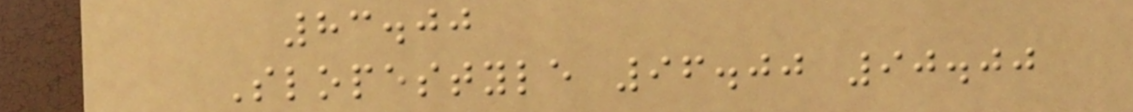83.00
Slopestyle 96.00 90.00
